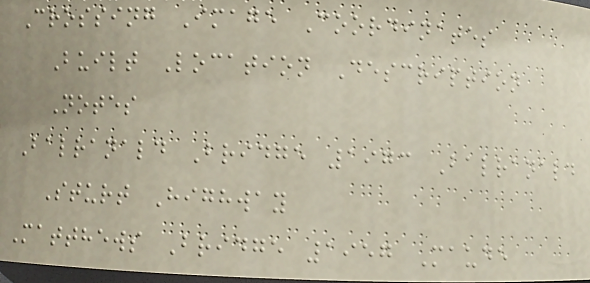Crossing Image Coordinates
Built Location Description
Notes
Balranald Bridge 1973 Balranald
Sturt Highway
Matthews Bridge 1957 Maude
